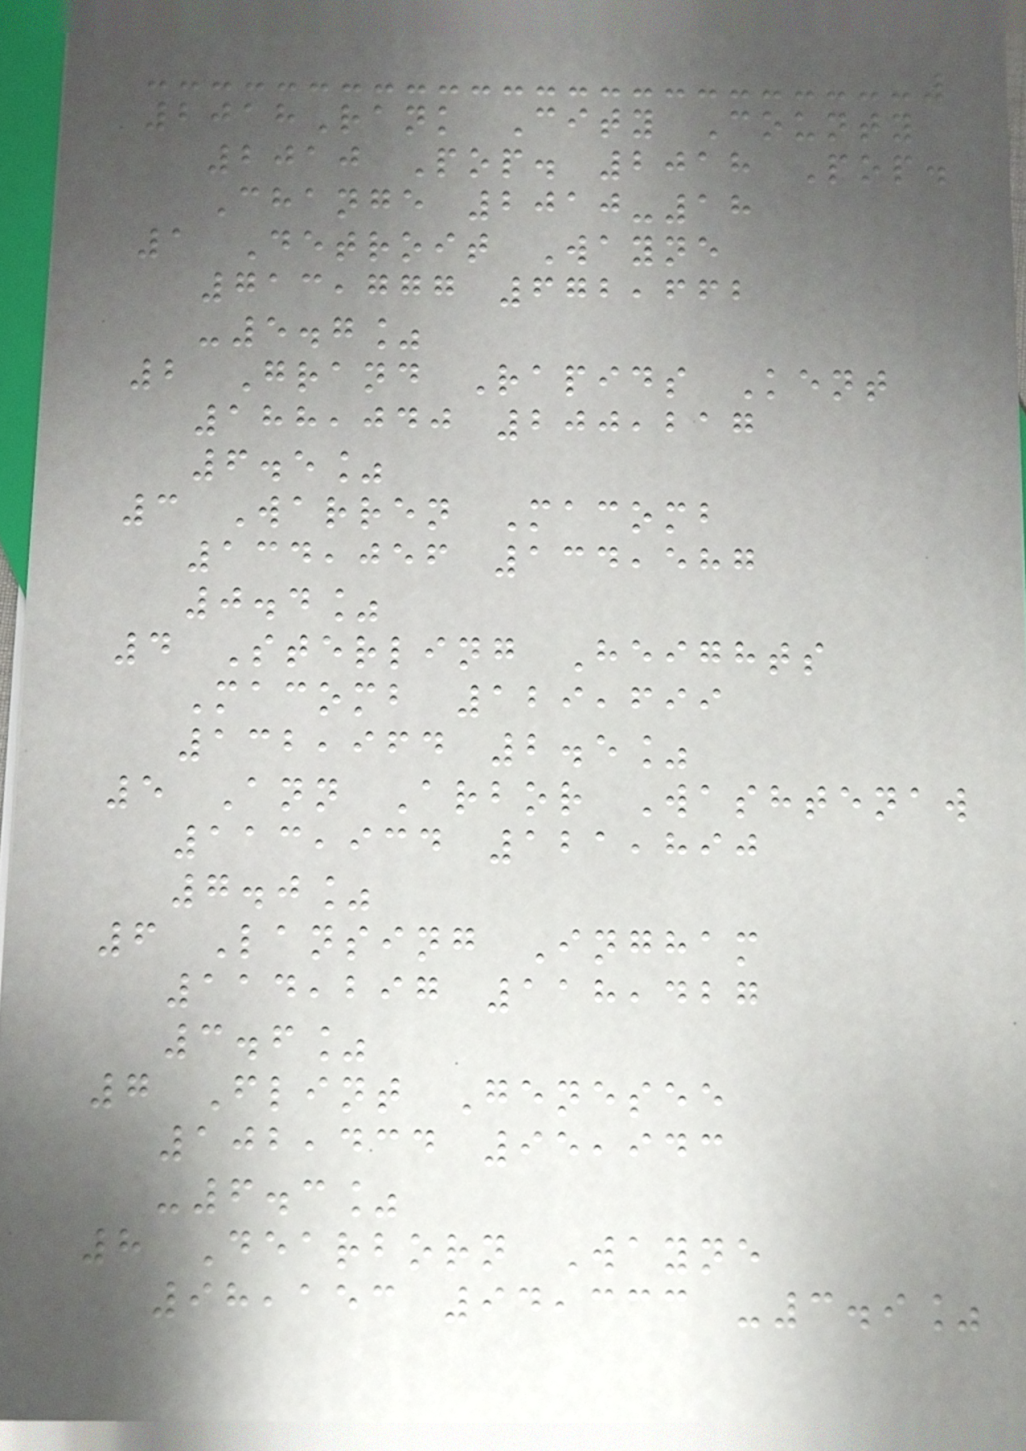2018Rank City County
2010 Pop. 2018 Pop.
Change 2010-18
1 Detroit Wayne
713,777 672,662
-5.7%
2 Grand Rapids Kent
188,040 200,217
6.5%
3 Warren Macomb
134,056 134,587
0.4%
4 Sterling Heights
Macomb 129,699
132,964 2.5%
5 Ann Arbor Washtenaw
113,934 121,890
7.0%
6 Lansing Ingham
114,297 118,427
3.6%
7 Flint Genesee
102,434 95,943
-6.3%
8 Dearborn Wayne
98,153 94,333 -3.9%
